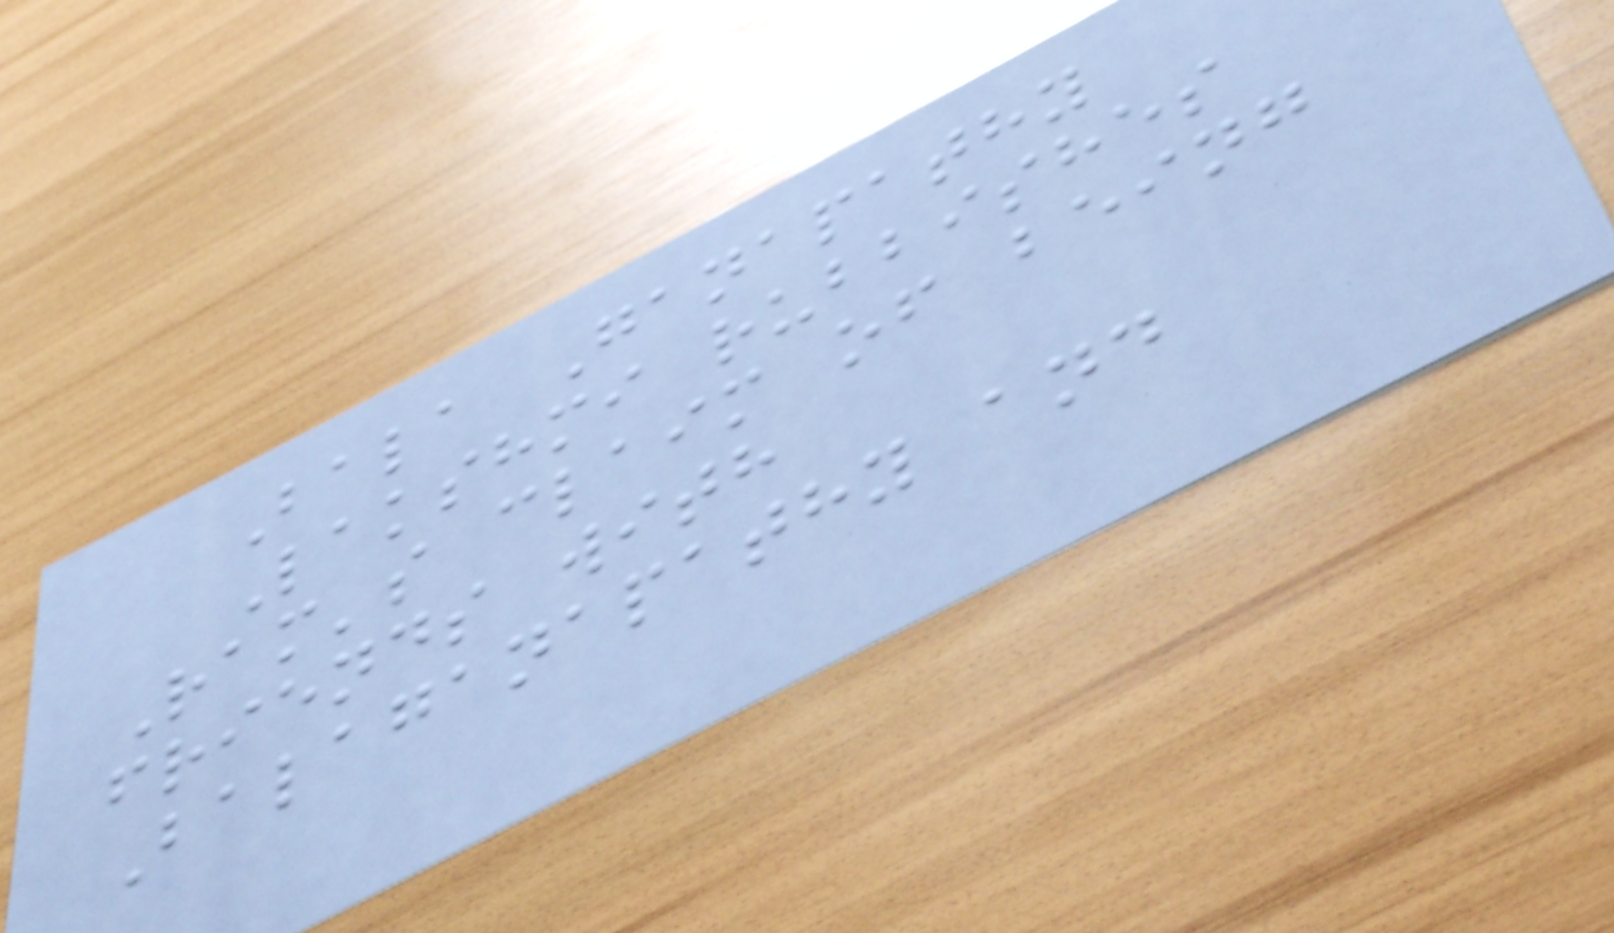Bala Ganapathy
Lakshmi rubbishes
Ram's claim of being
friends with
Balaganapathy and
